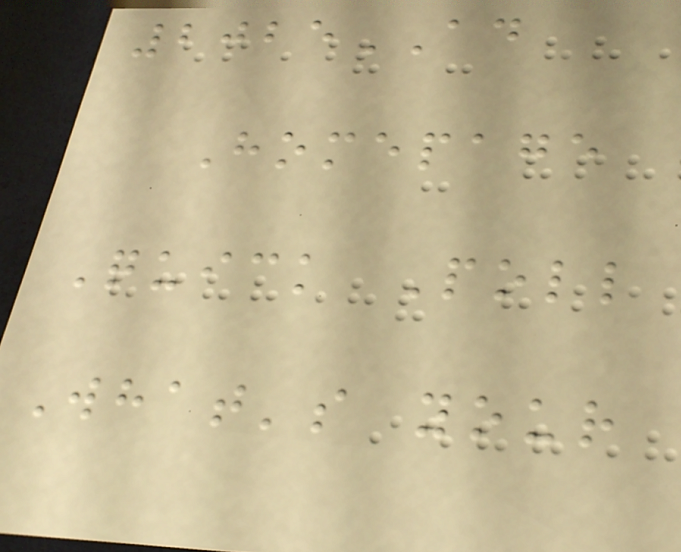2025AD
Homepage
Quick Poll
What's your
